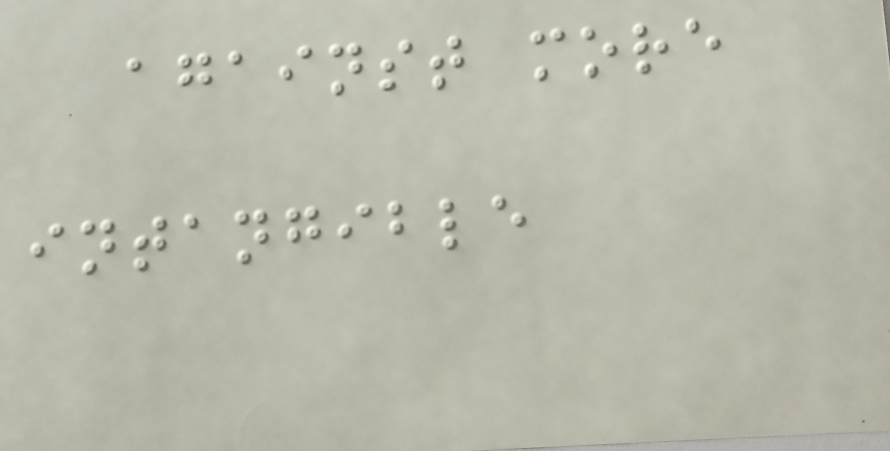against more
intangible
